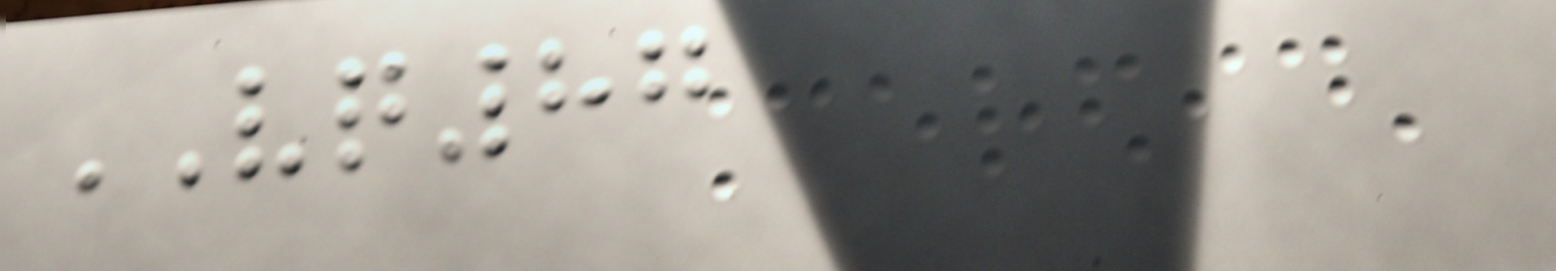VQ87
